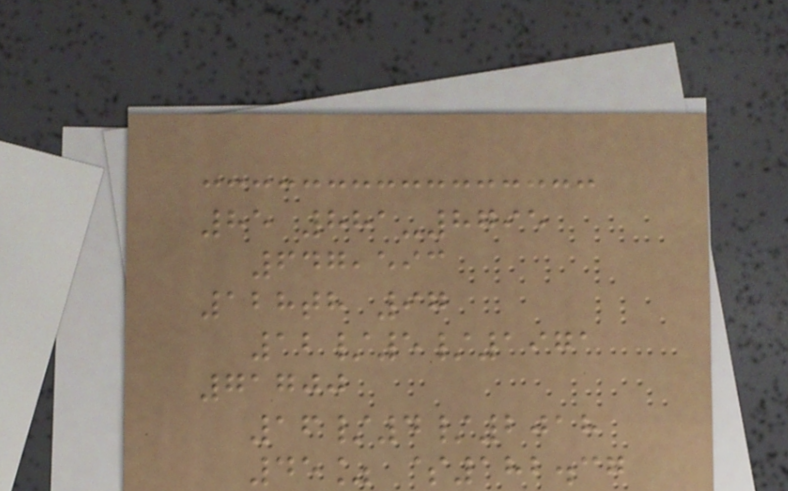85 881-8795
647,593
128th 97
12/5/1971
71700
16/4/2018
45% $182.37
